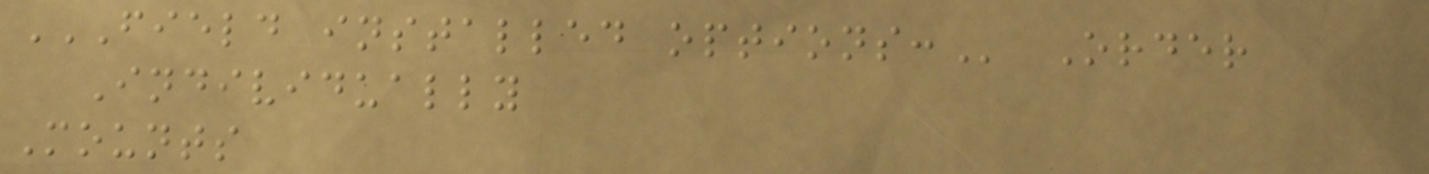FIELD INSTALLED OPTIONS: Order
Individually
Mounts
